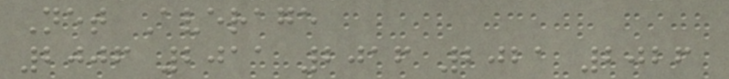Net Average
2006 2011 2016 2021 2026
